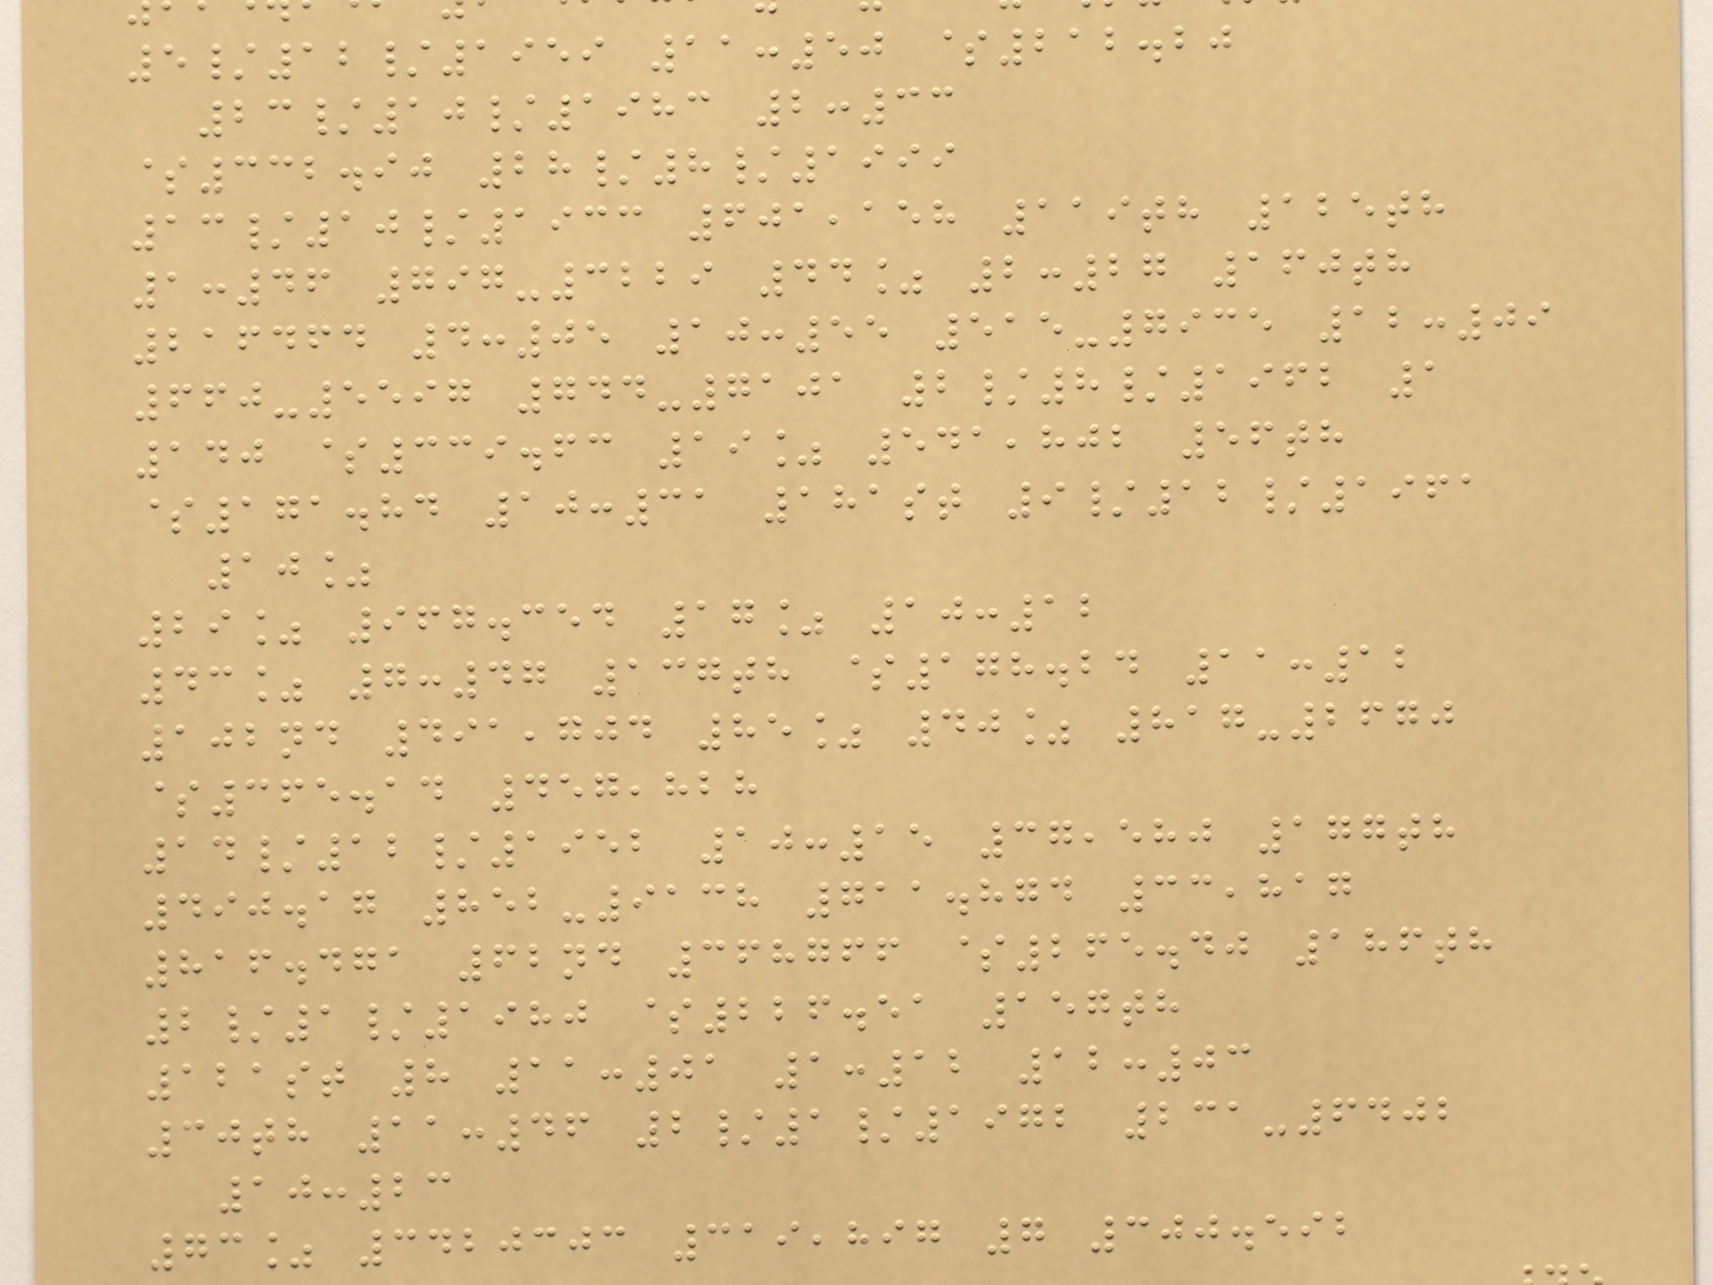5/12/1959 11:50 $212.20
23/10/1983 2:33
$332.90 28/8/1999
13/10/1933 601,158 119th 125th
1:46 797-3229 44% 2:27 160th
216464 4:05 10:55 515-7935 12:09
660-5597 744-7101 2/8/1962 1
140 $339.63 19% 541,802 56th
$171.84 10:31 181st 9/12/1961
10%
29% 967.354 17% 10:12
43% 7:47 137th $178.24 11:12
102nd 491,704 85% 40% 817-2670
$365.14 457,828
14/12/1952 10:15 37,580 177th
490.17 852-9138 711.874 33,817
816.471 62nd 368766 $265.40 186th
2/1/1980 $226.51 157th
121st 8 11:01 1:12 12:03
30th 11:46 2/1/1972 231-6402
10:23
73% 3420303 319,897 7 300.592
